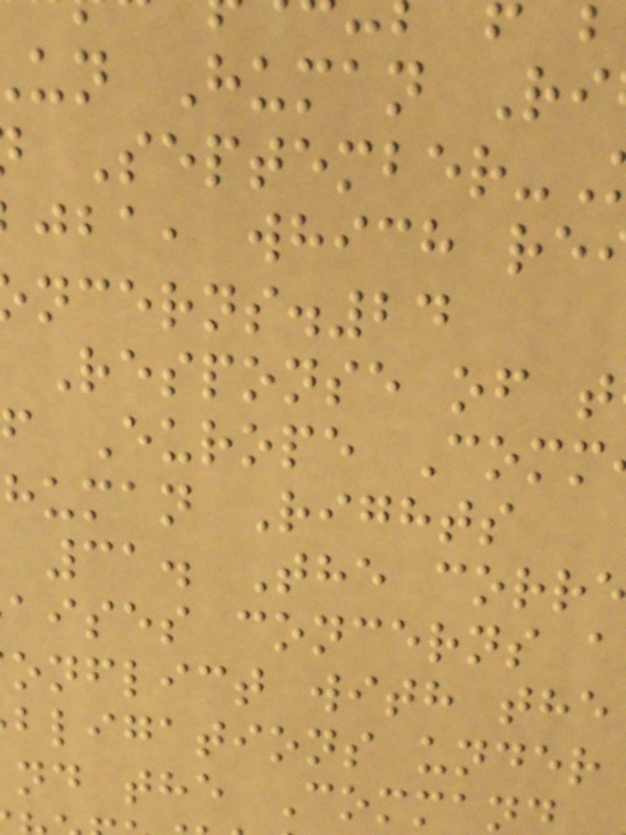un Human Ri
September-
jba, which re
ncerns.24
Response of t
f Europe Comm
human Rights
31. The corr
aises concerns a
onflict with the
bligations under
nd the Comman
